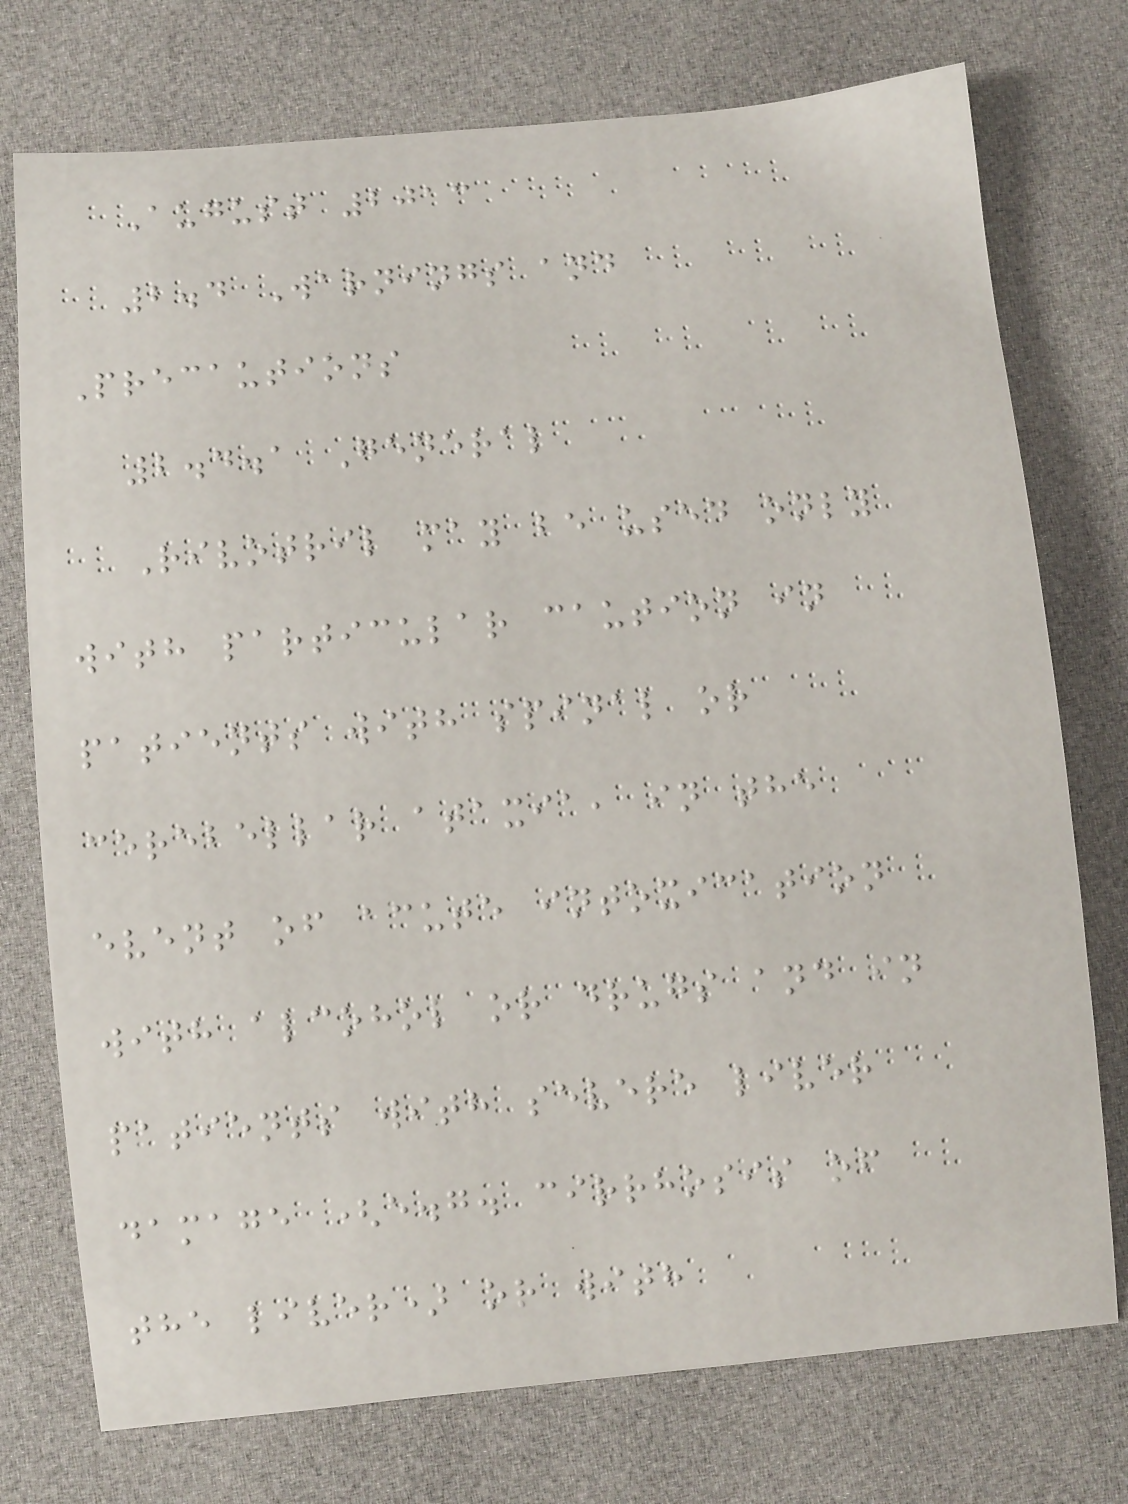August 2013
2.4 Warnings and
Precautions
2.4.1 General
Rivotril may be used only
with particular caution in
patients with spinal or
cerebellar ataxia, in the
event of acute intoxication
with alcohol or drugs and in
patients with severe liver
damage (e.g. cirrhosis of
the liver) or with
